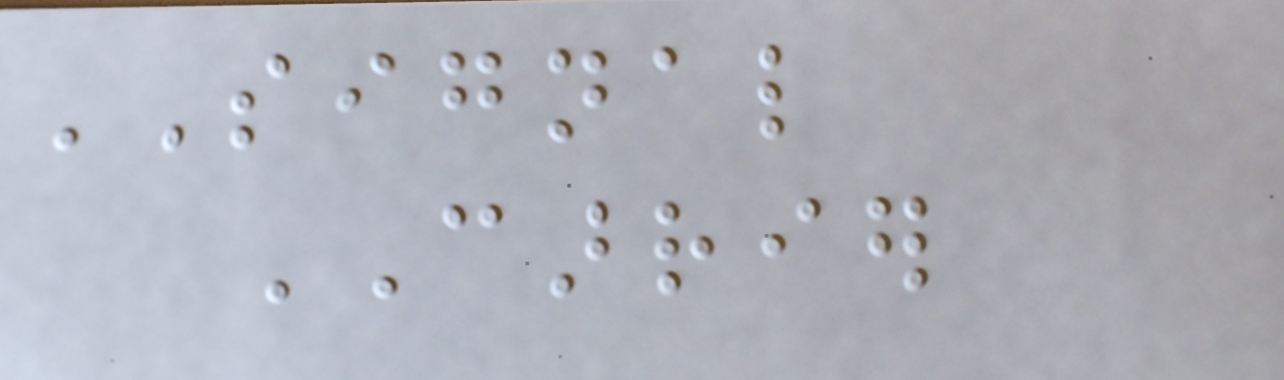SIGNAL
CARRIER
